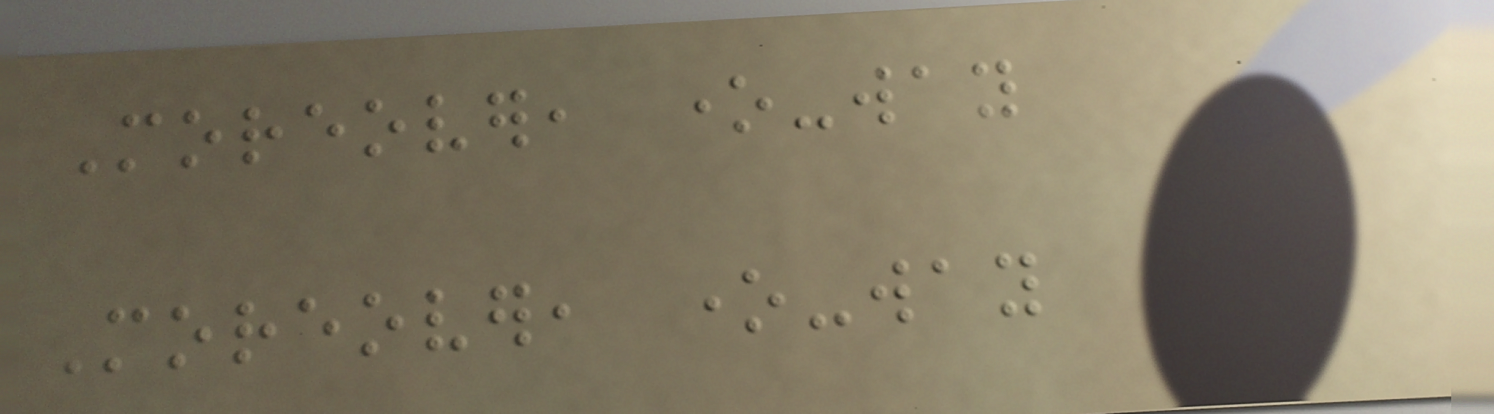Moreover, one-way
Moreover, one-way
